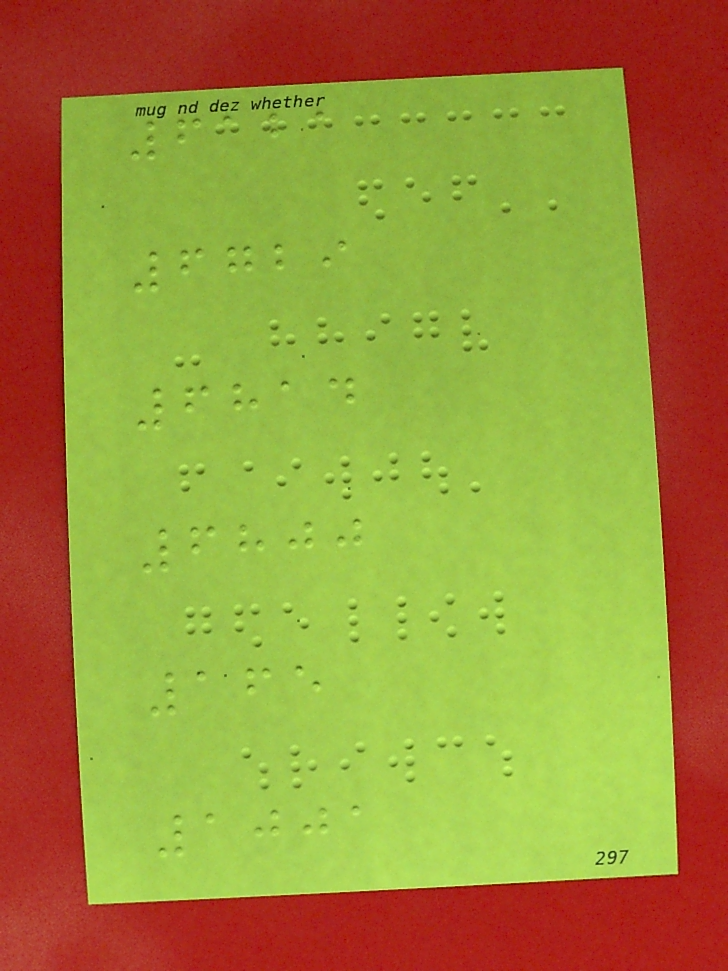6121
6729
6814
6800
165
1001
